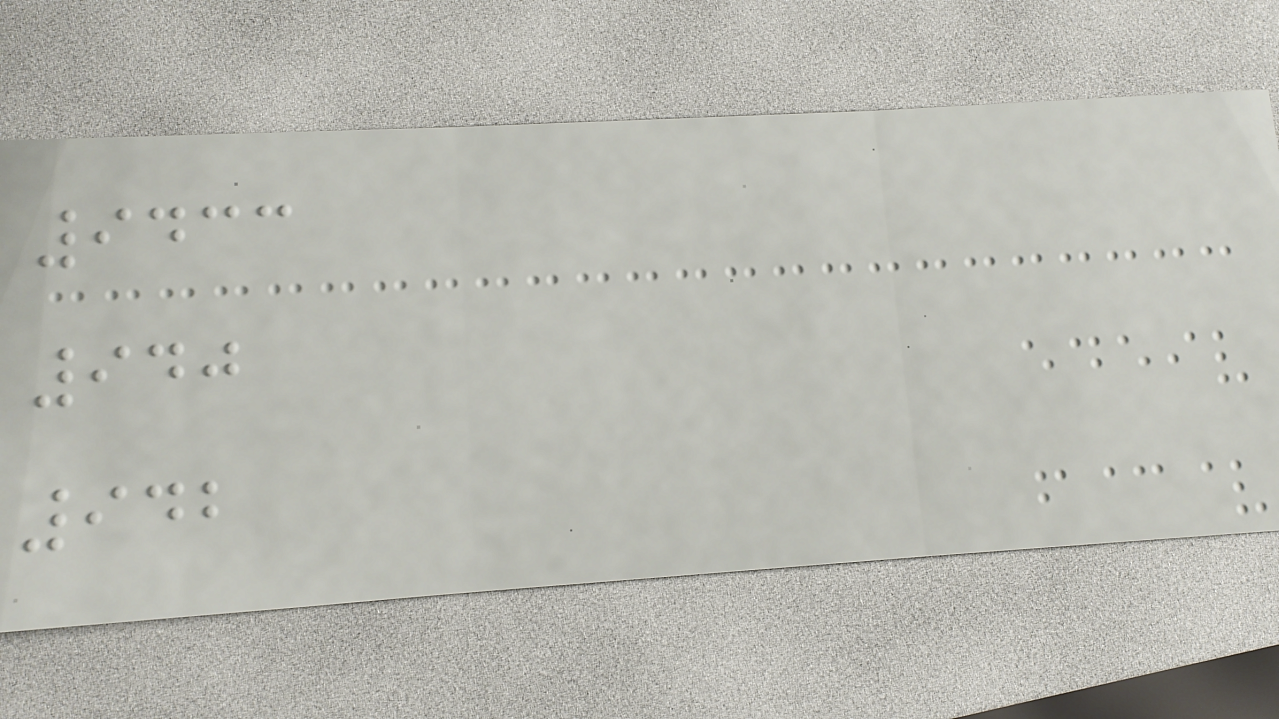9433
940
942
